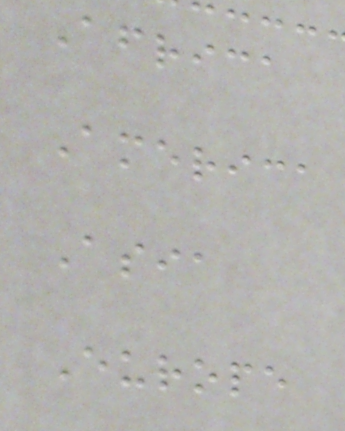Africa
America
Asia
Europe
